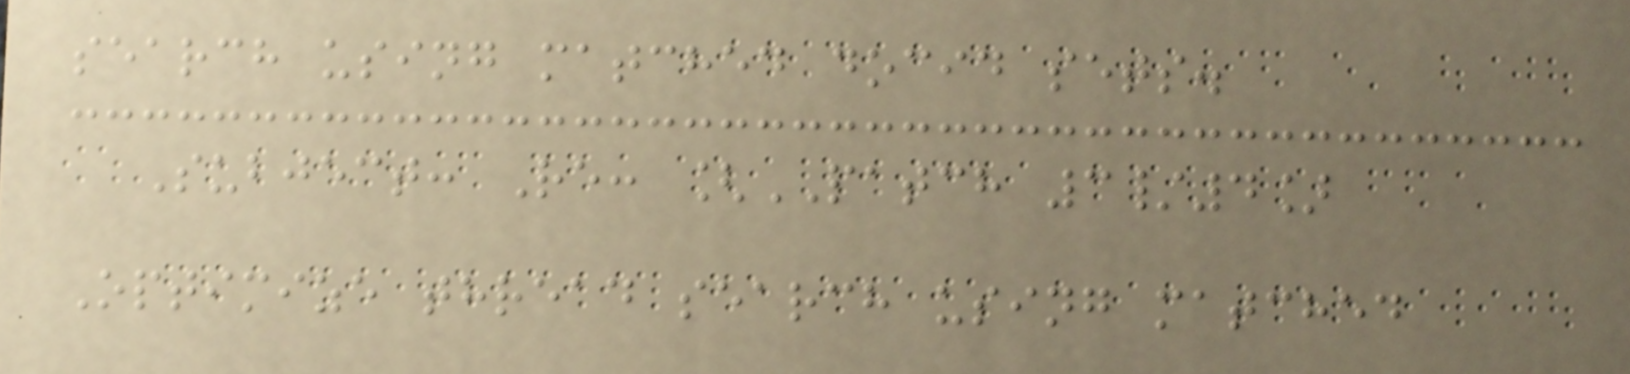search using matched docid sets.
Subject: Re: [PATCH 3/4]
Optimize thread search using matched
